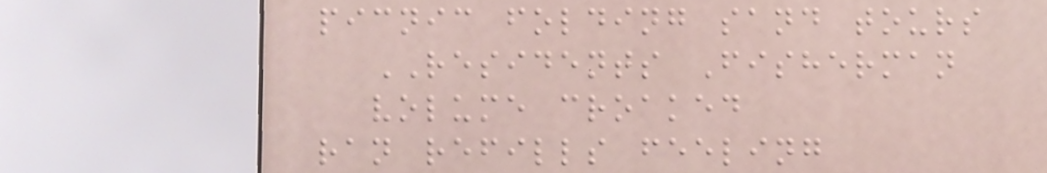picnic folding sand tours
RESIDENTS Fisherman
volume croaked
ran refills feeling
